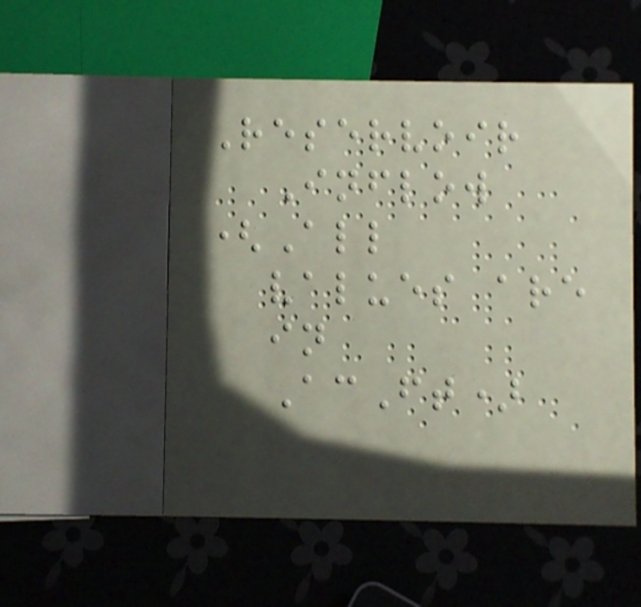Reservoir
Inflow
(All
values are
in
AcFt)
